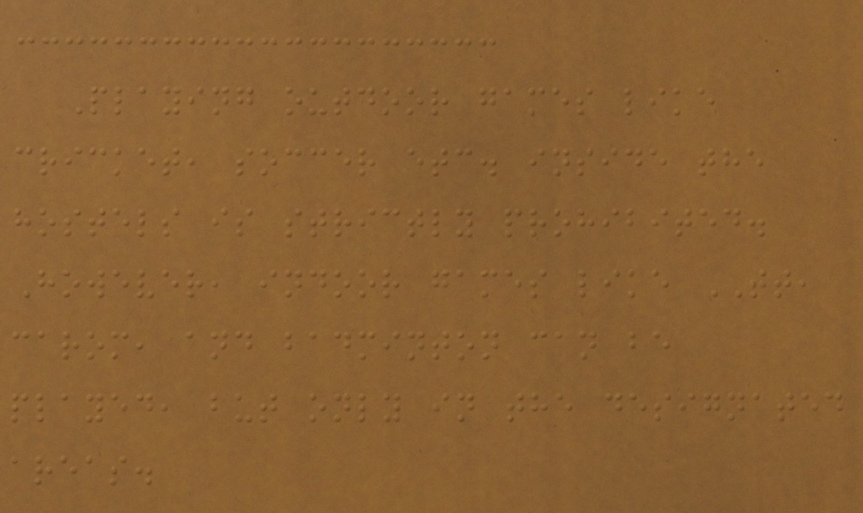Playing outdoor games like
cricket, soccer etc. inside the
hostels is strictly prohibited.
However, indoor games like TT,
carom, and badminton can be
played, but only in the designated
areas.
